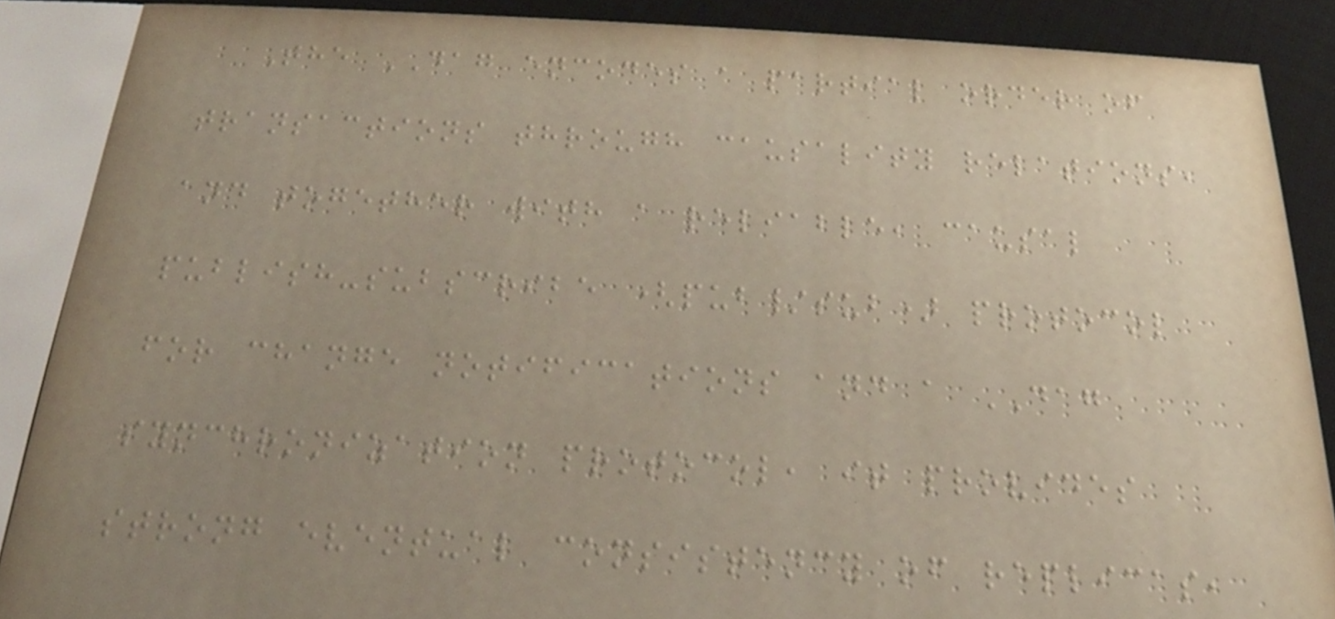The DAG encodes a partial order of
transactions through causality relations,
and together with a reliable, causal
publish-subscribe (pub/sub) protocol
for change notifications and a DAG
synchronization protocol, it provides
strong eventual consistency of replicas,
